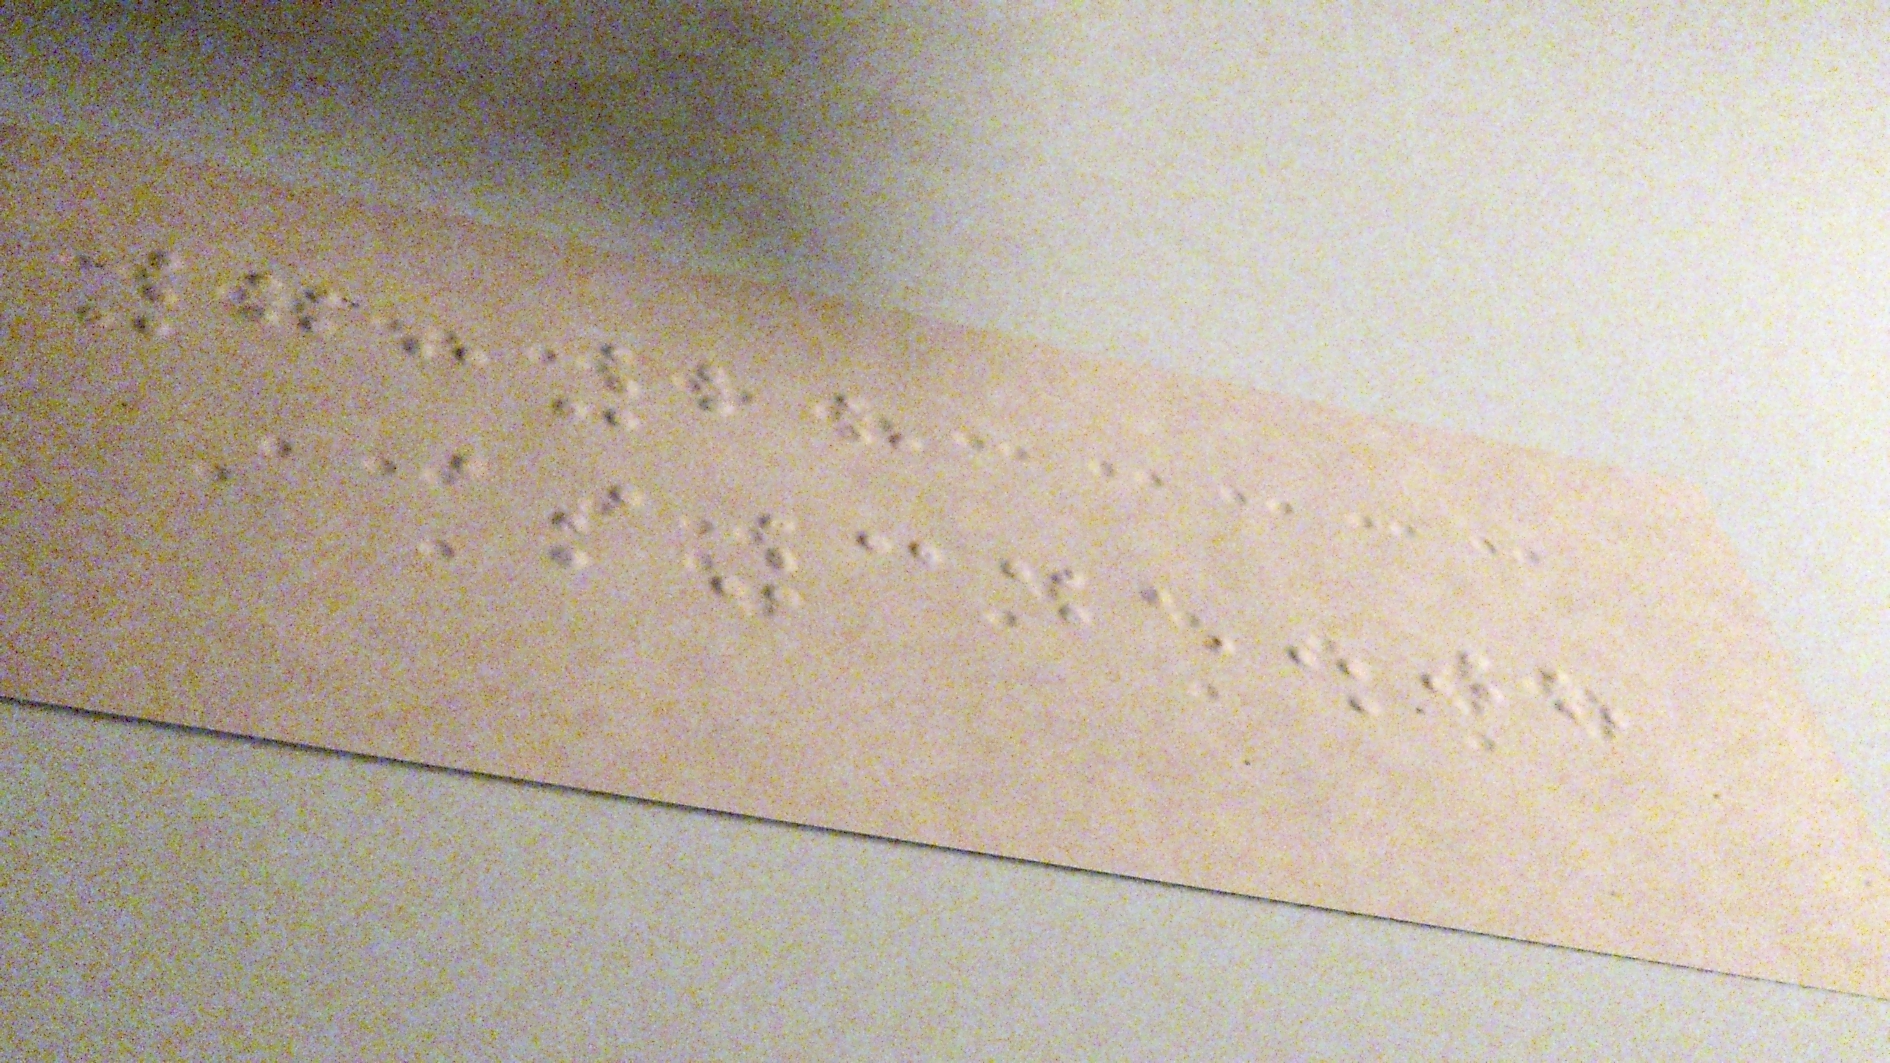7:28
$345.08
